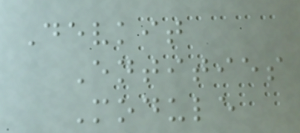Devkit
Entities
Module
